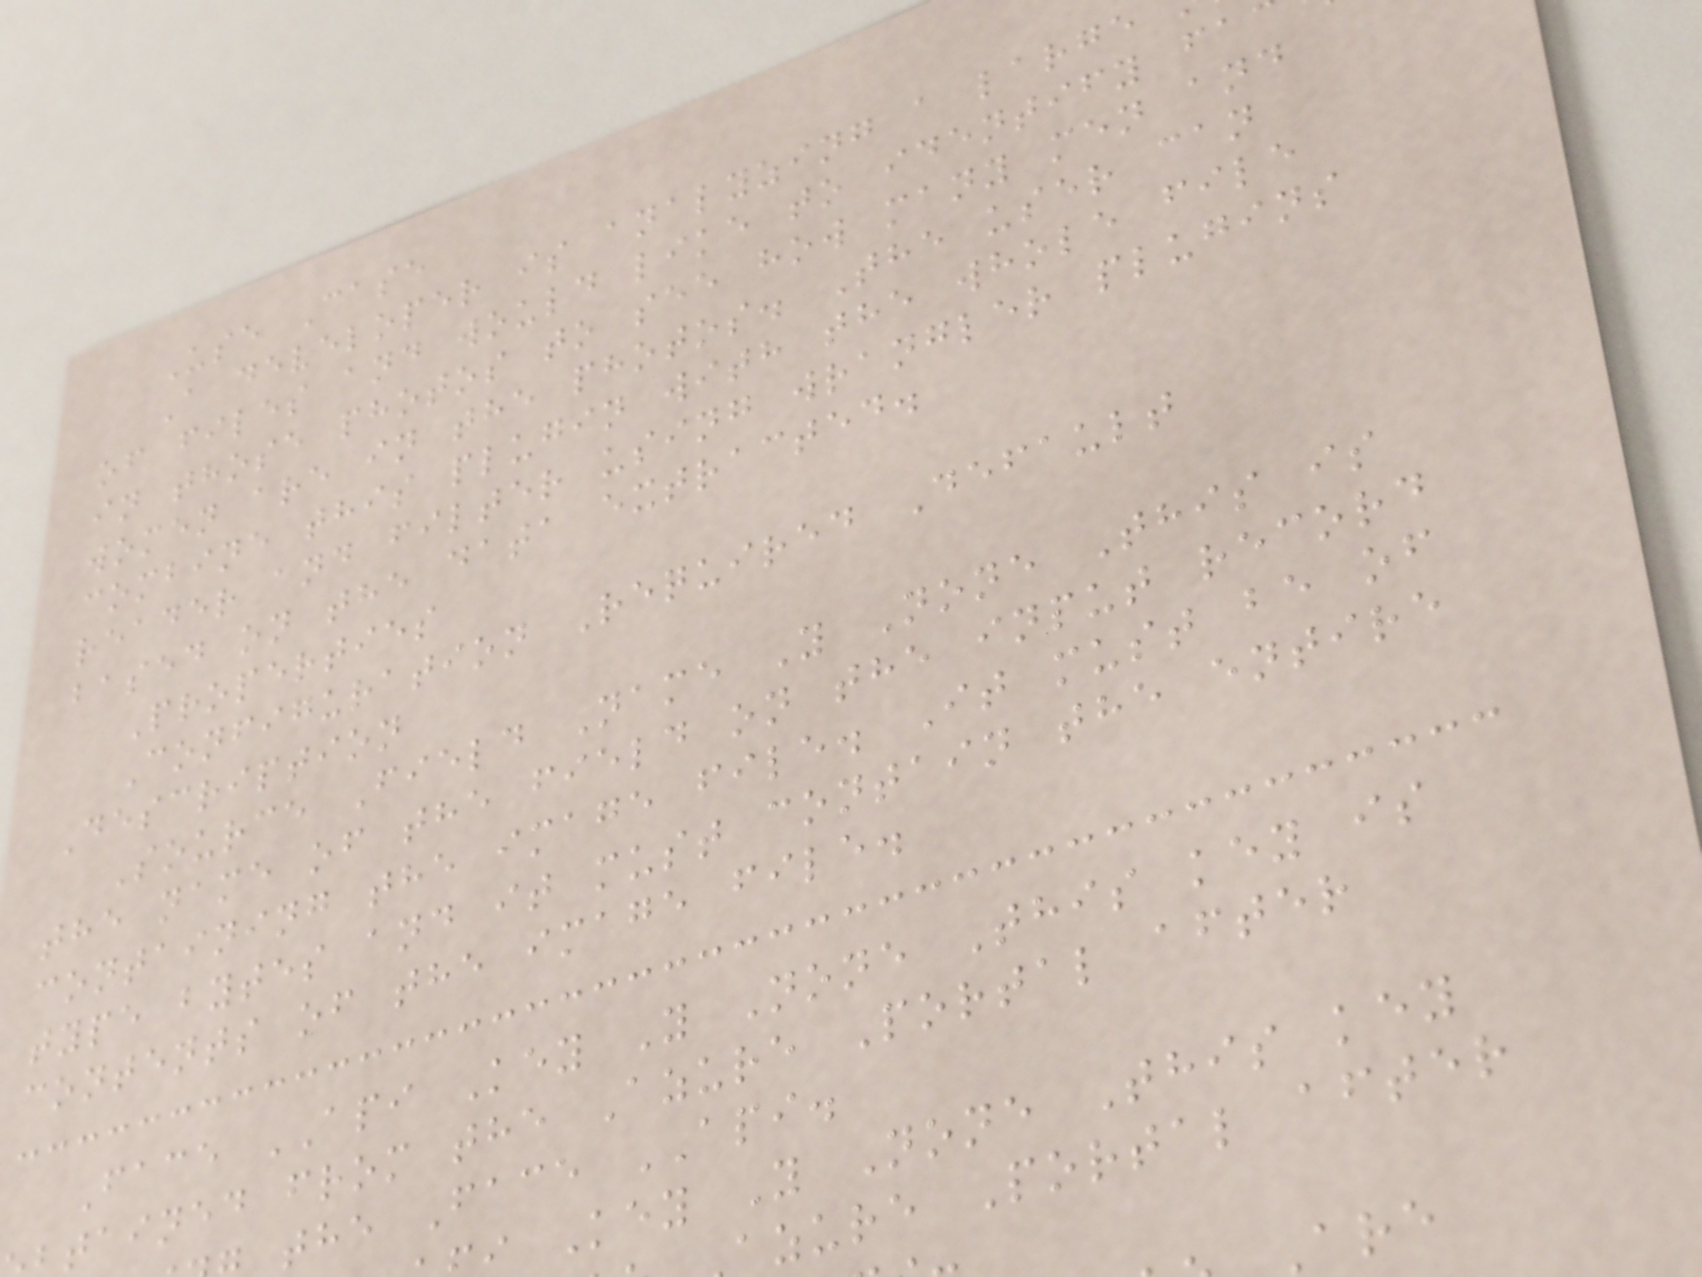Use Case
A developer is analyzing a large
of files and would like to identify fa
in those photos to see how many men and
women are in the photos. The user can
combine this plugin with the whole file
reader and filter using wrangler plugins
based on the data extracted.
Properties
Configuration Required Default
Description
Source Field Name Y None This is
the name of the field on the input record
containing the image file. It must be of
type bytes and it must contain the entire
contents of the image file.
Face API Key Y None This key is
tained from the Azure Portal after
the Face API.
Key Y None This key
azure Portal after
